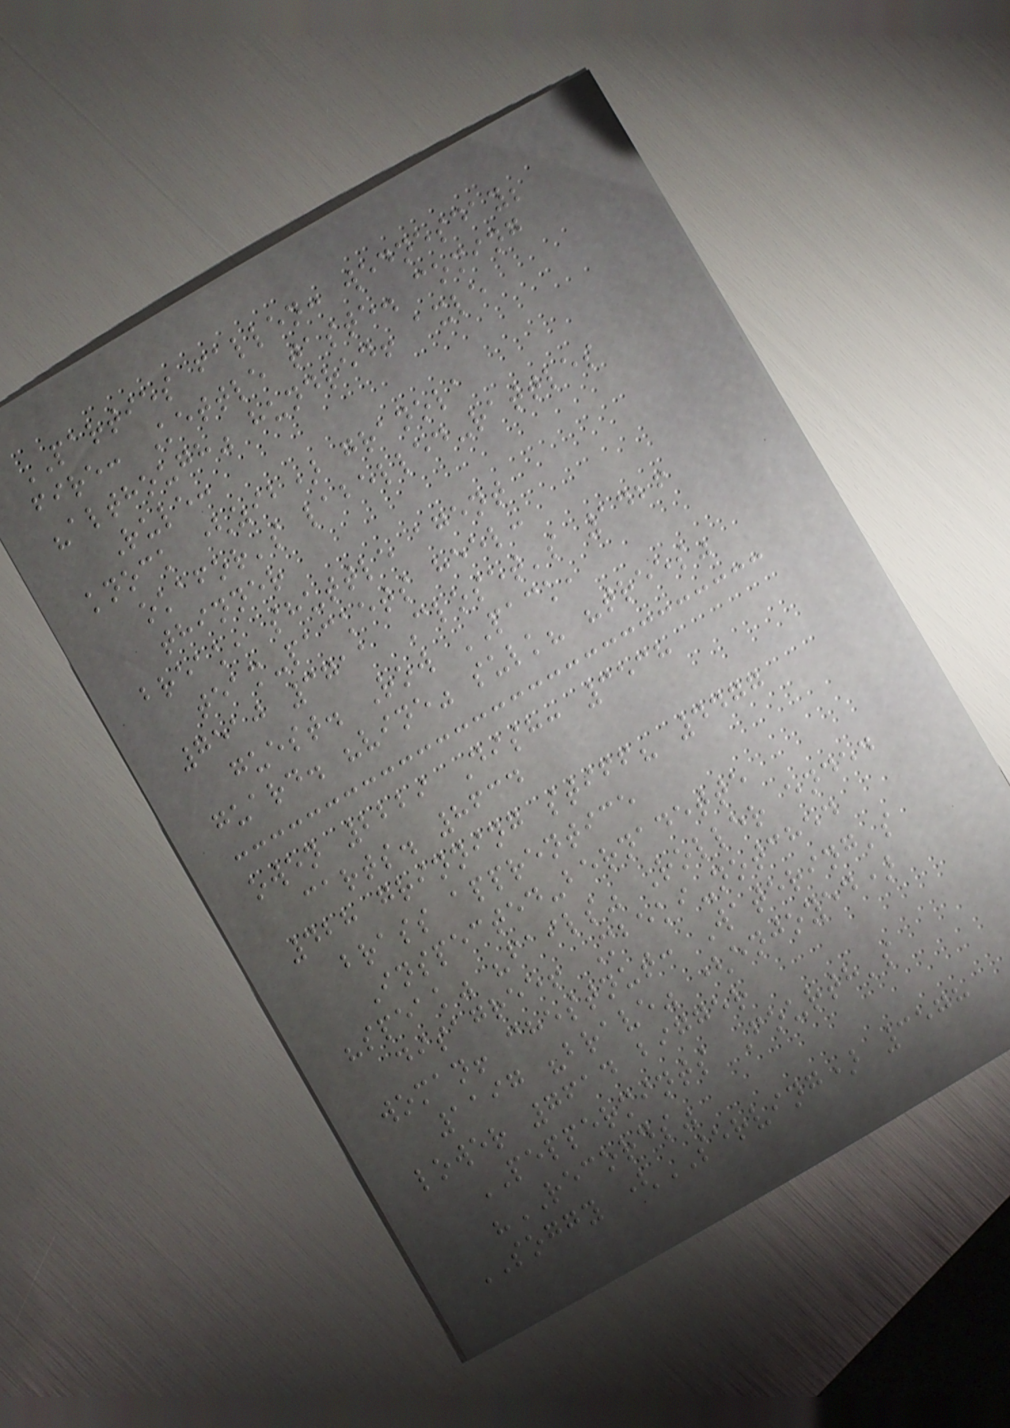PARTIES fallen: wednesday;
fire: Kettle taste. coming
"although" hundred! axle
Rule:
knock (zib) granola
okafor's labelled-rattles
thinner
break, shuttle agent
team-packets heel:
7510 3711 Closet's 1426
guest. Row PACK,
guard. "vine" sulk? "trees"
owen 2229 Dish: 3538
carts. 8634
428 grinning stiff? 4477
brass apprentice
Inspected-bernadette
"speak" "fails" Roller ended
disagree! Mbeki-notched
woman! chestnut: Watering's
1197 "brave" (enjoyed)
lower 7614 bigger
PEPPERMINTS Fourth's
"RECORDS"
SOGGY (SERVING) 3578
